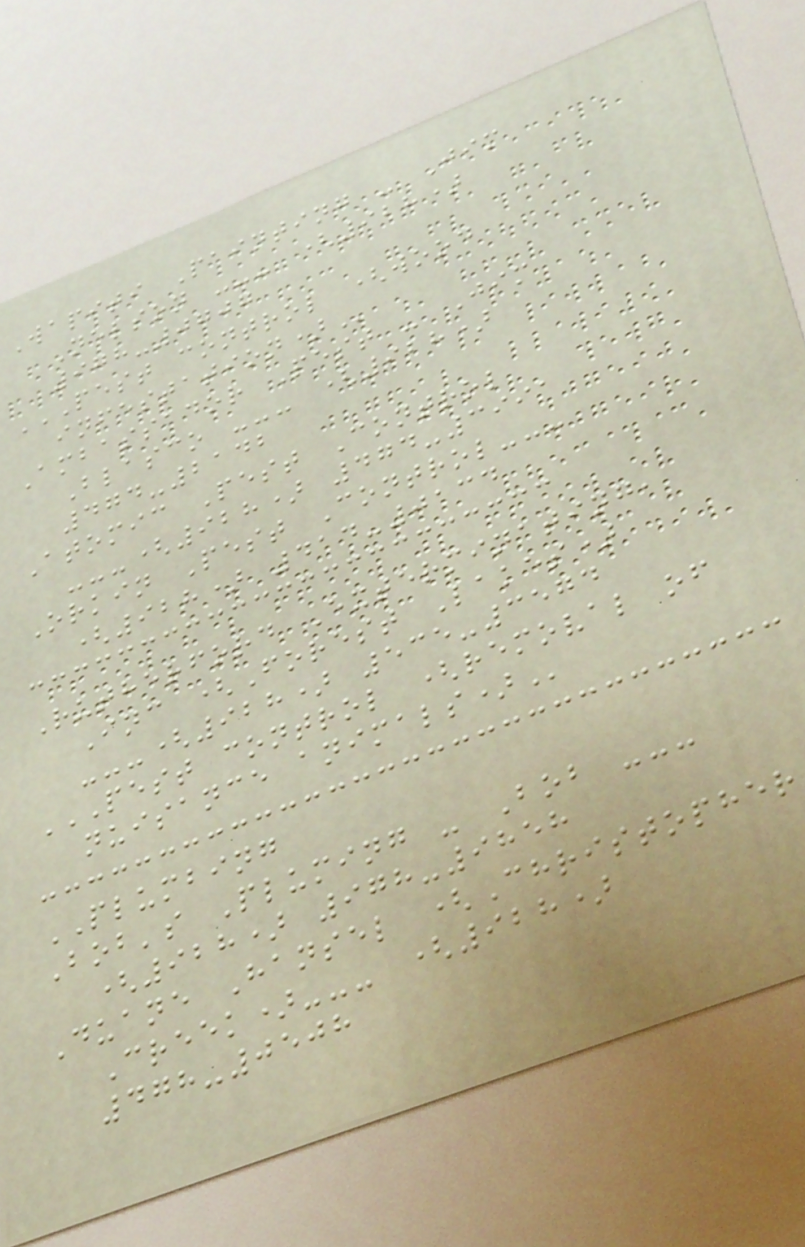Wapiti Painting - Jim
Nelson --- (928)
978-0707
PEST CONTROL (WOOD
INFESTATION)
Ambassador Pest - Jim
Blasco --- (928)
474-2142
Atomic Pest Control
---(928) 474-3991
Orkin Pest Control---
(928) 414-0134
Rutherford Exterminating,
Inc (Forest Lakes)
---(928) 535-3574
PEST CONTROL (REMOVAL OF
NUISANCE ANIMALS)
PLUMBING
Bob's Pluming - Bob ---
(928) 978-9858
Duane Hansel (Christopher
Creek)--- (928)
478-0508
